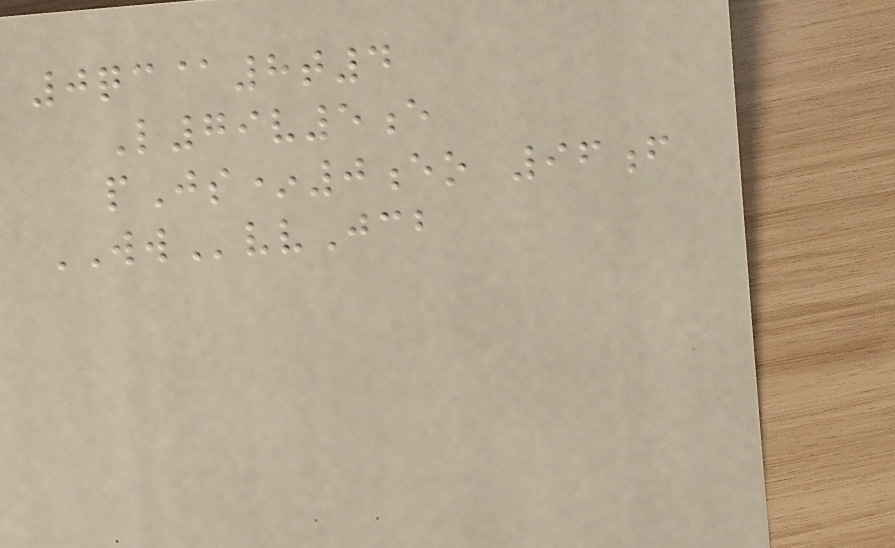0qc@8t4
L79v5e
pJs*0eo 96f
WWvvJcb
